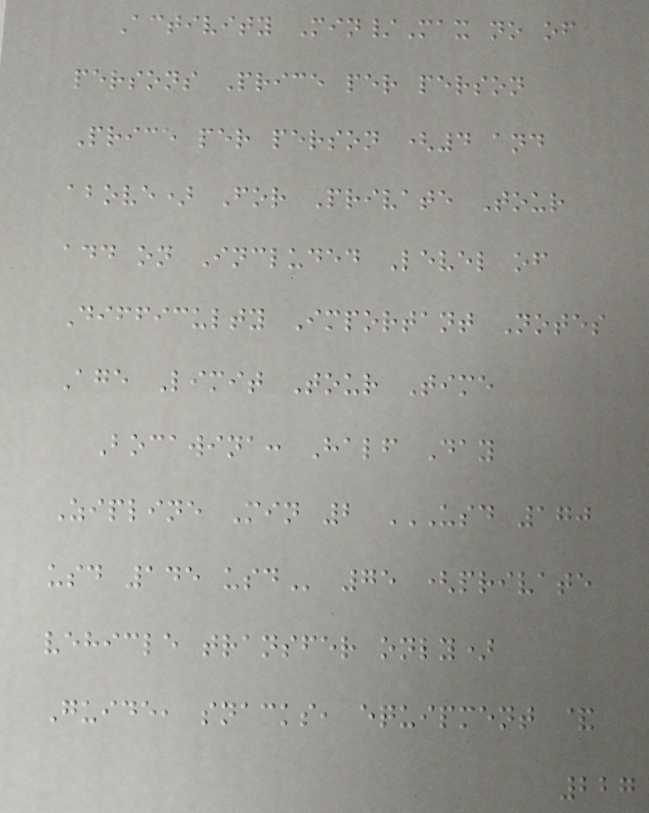Activity Min/Max no of
persons Price per person
Price per person (4 and
above) For Private Tour
add on Included Level of
Difficulty Important Notes
Age Limit Tour Time
Bocawina: Half Day
Zipline Min 2 USD 170
USD 145 USD 75 (private
vehicle transfer only)
Guide, snacks, equipment &
227
